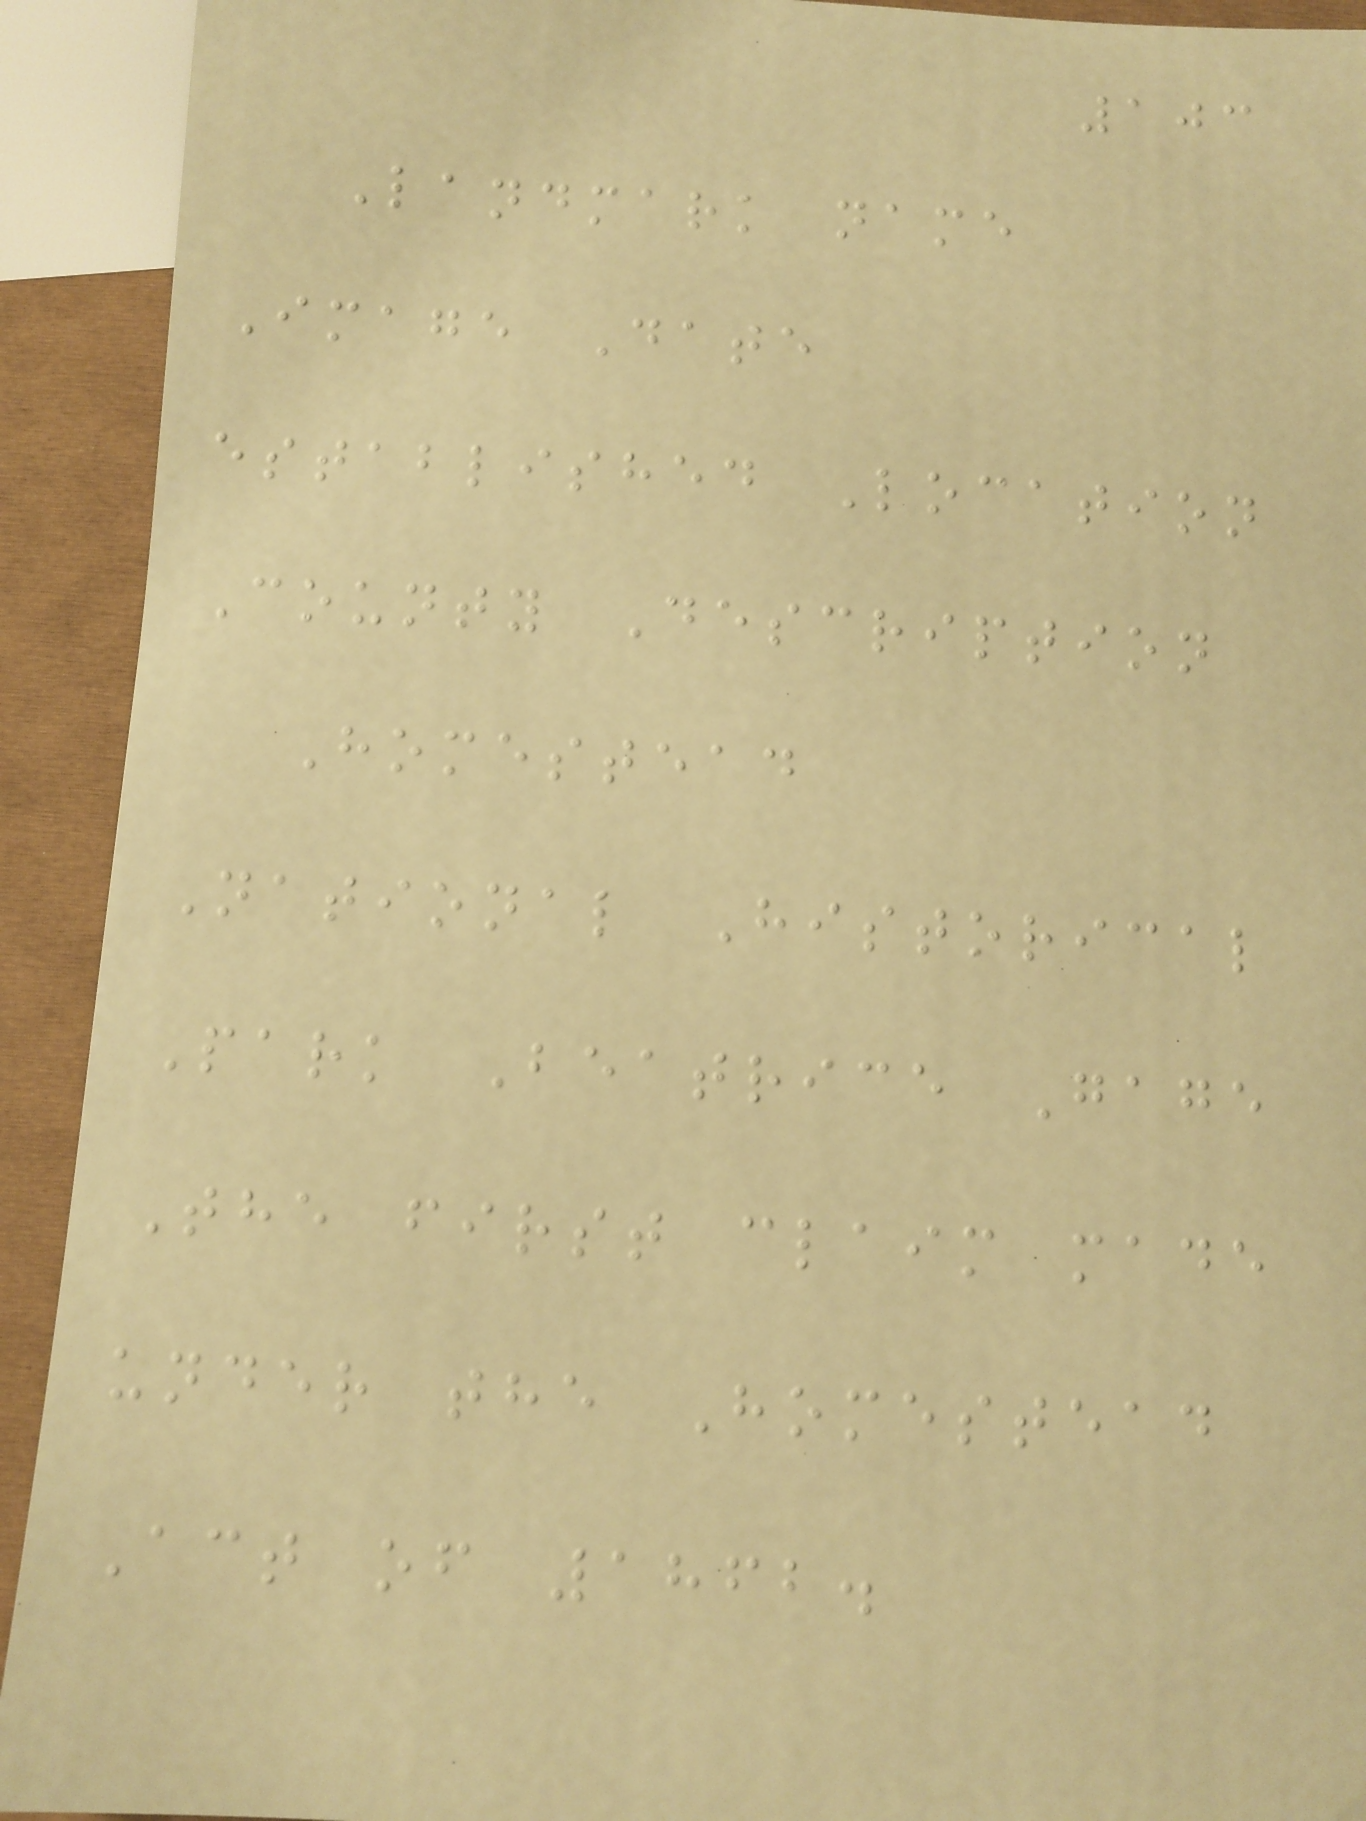103
Landmark name
Image Date
established Location
County Description
Homestead
National Historical
Park Beatrice Gage
The first claim made
under the Homestead
Act of 1862.
